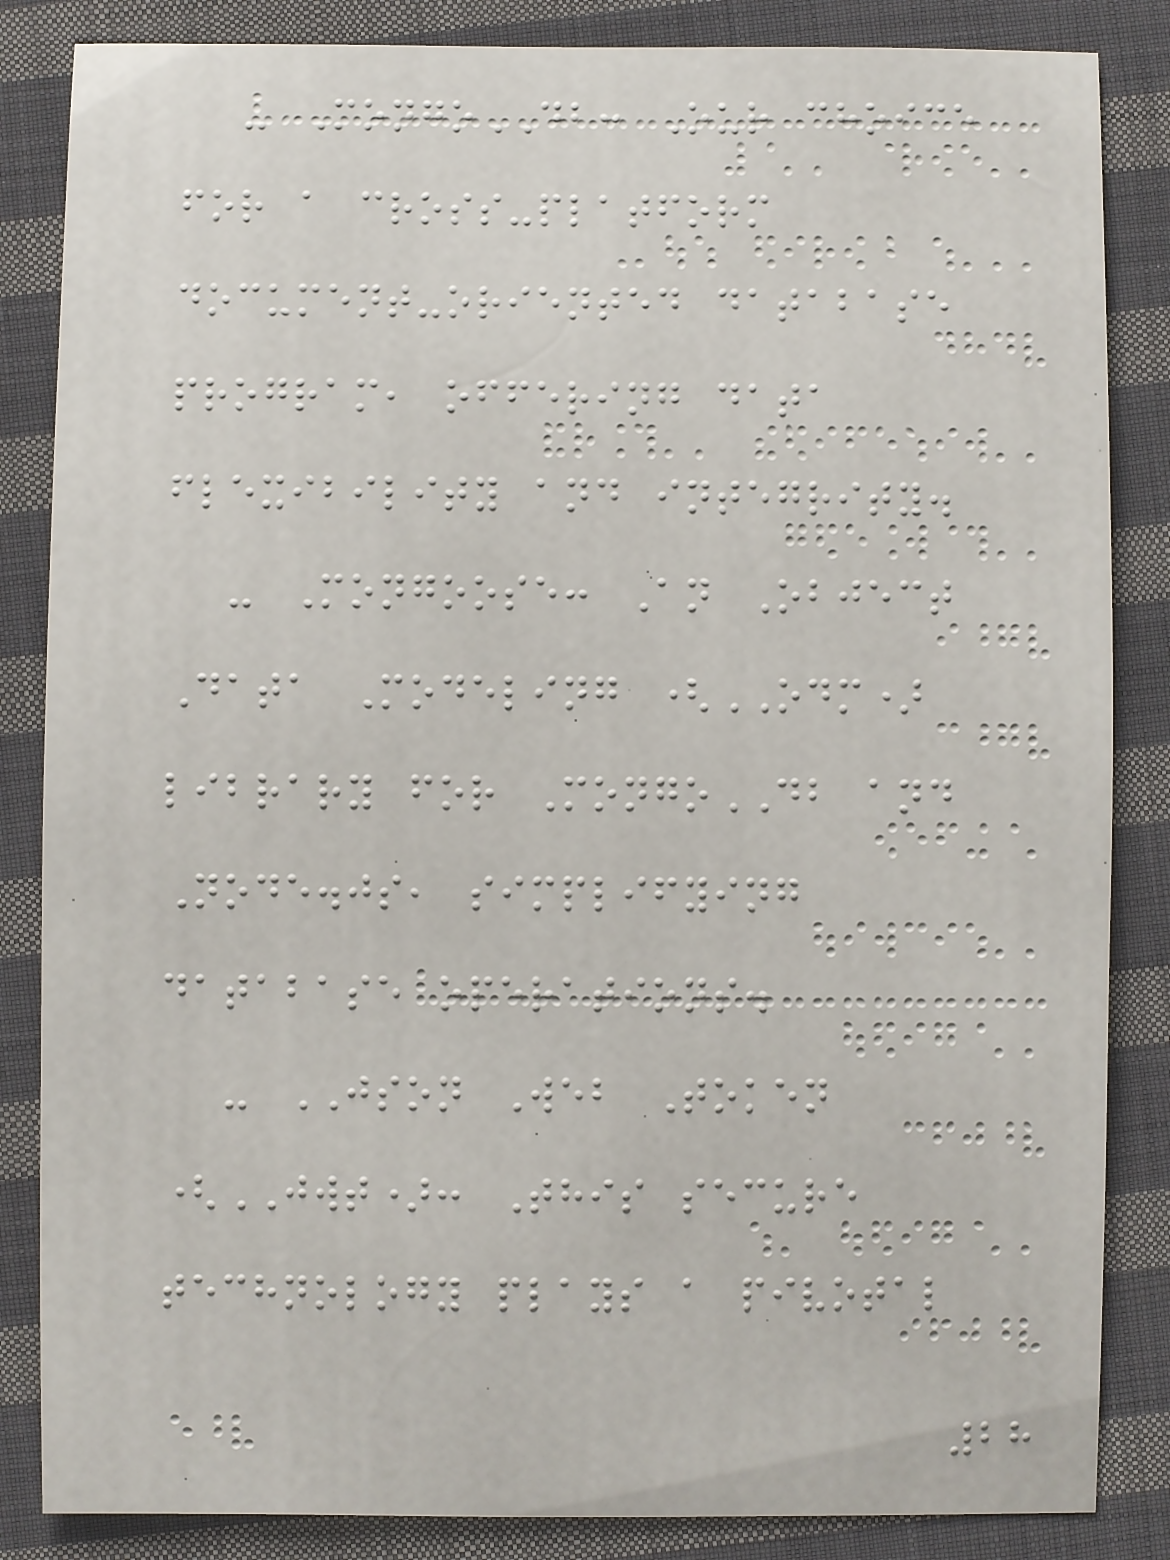- MongoDB: Our choice
for a cross-platform
document-oriented database
program, offering data
flexibility and integrity.
- Mongoose: An Object
Data Modeling (ODM)
library for MongoDB and
Node.js, simplifying
database operations.
- JSON Web Token
(JWT): This secure
technology plays a pivotal
28
